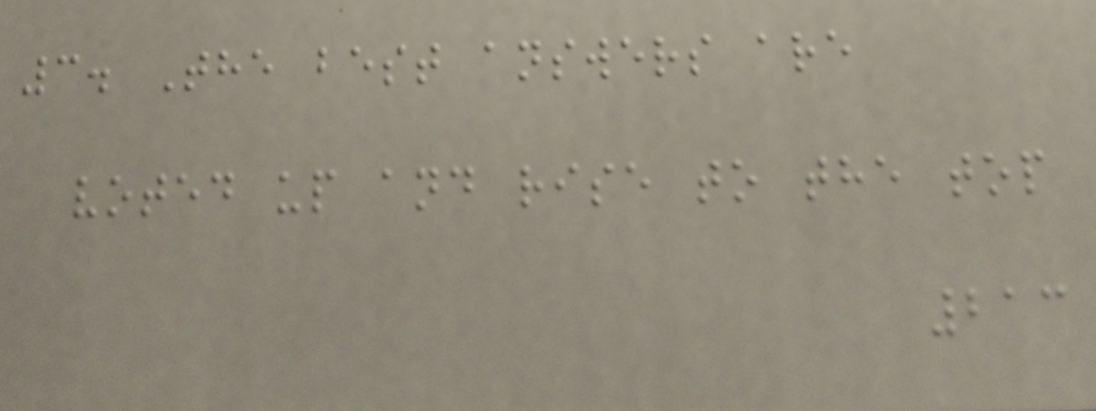3. The best answers are
voted up and rise to the top
213
